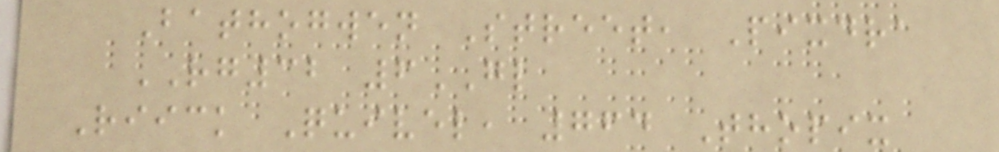Bathogwen Street, Pixdra
RG32 6GL
Riick Quivel, 764 Thopix
